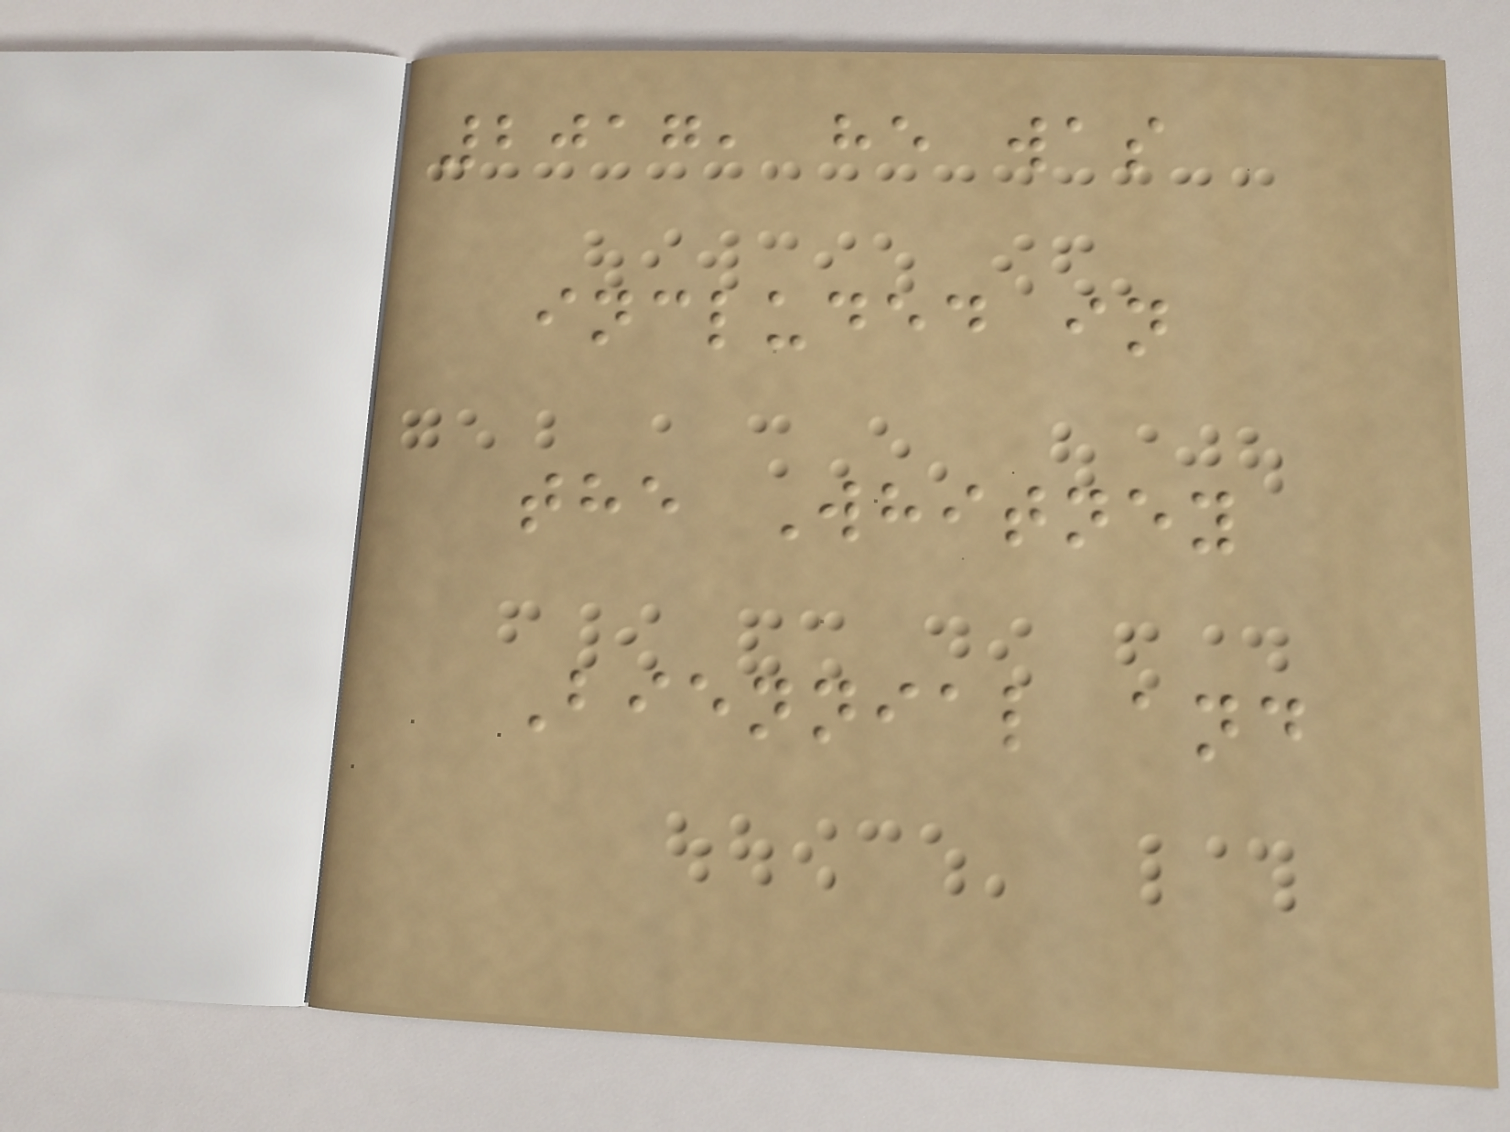2017, he was
included in
the Whitney
Biennial and
